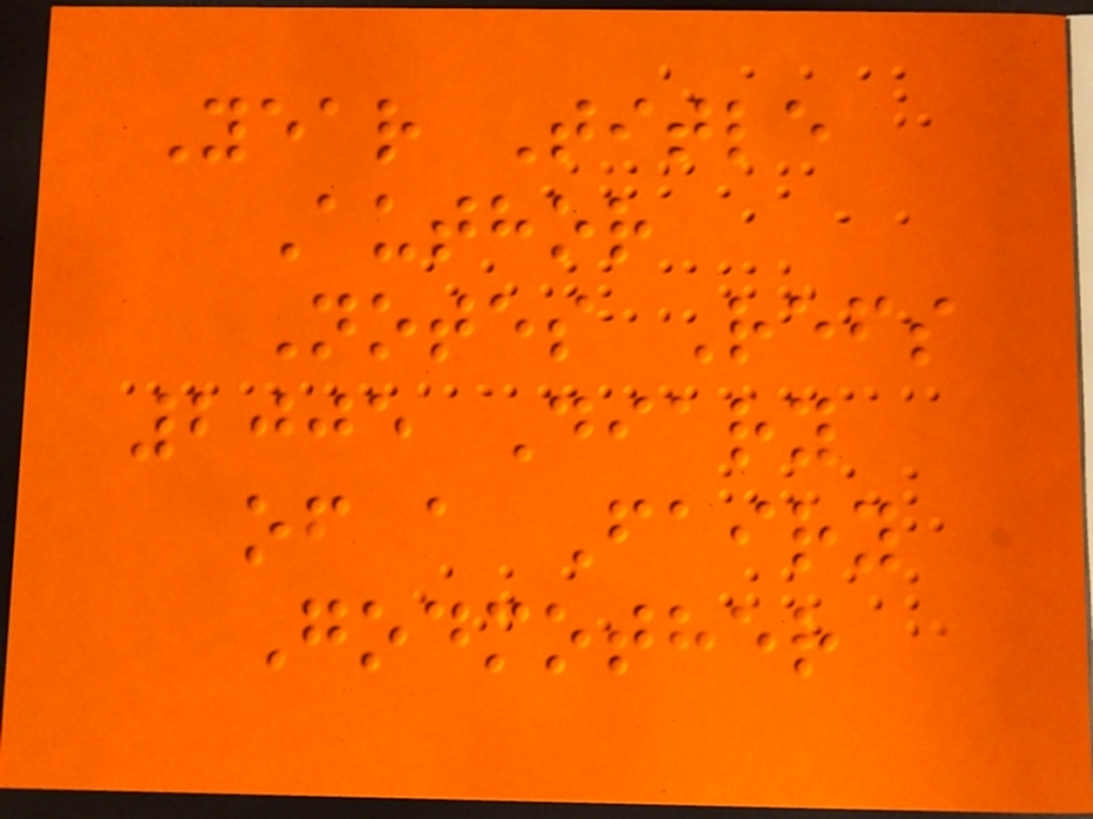Year Title
Author
Notes Refs
2005 Diary
of a Fairy
Godmother
